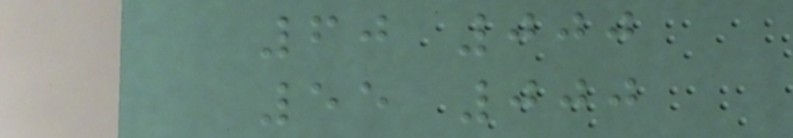60 000
55 000
